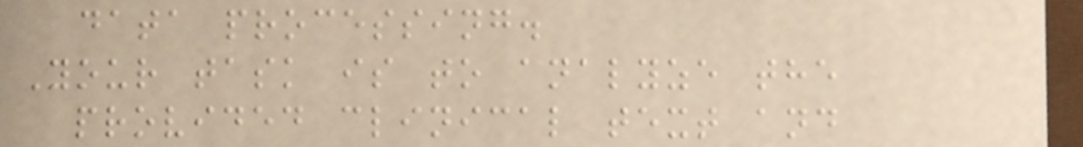data processing.
Your task is to analyze the
provided clinical text and
